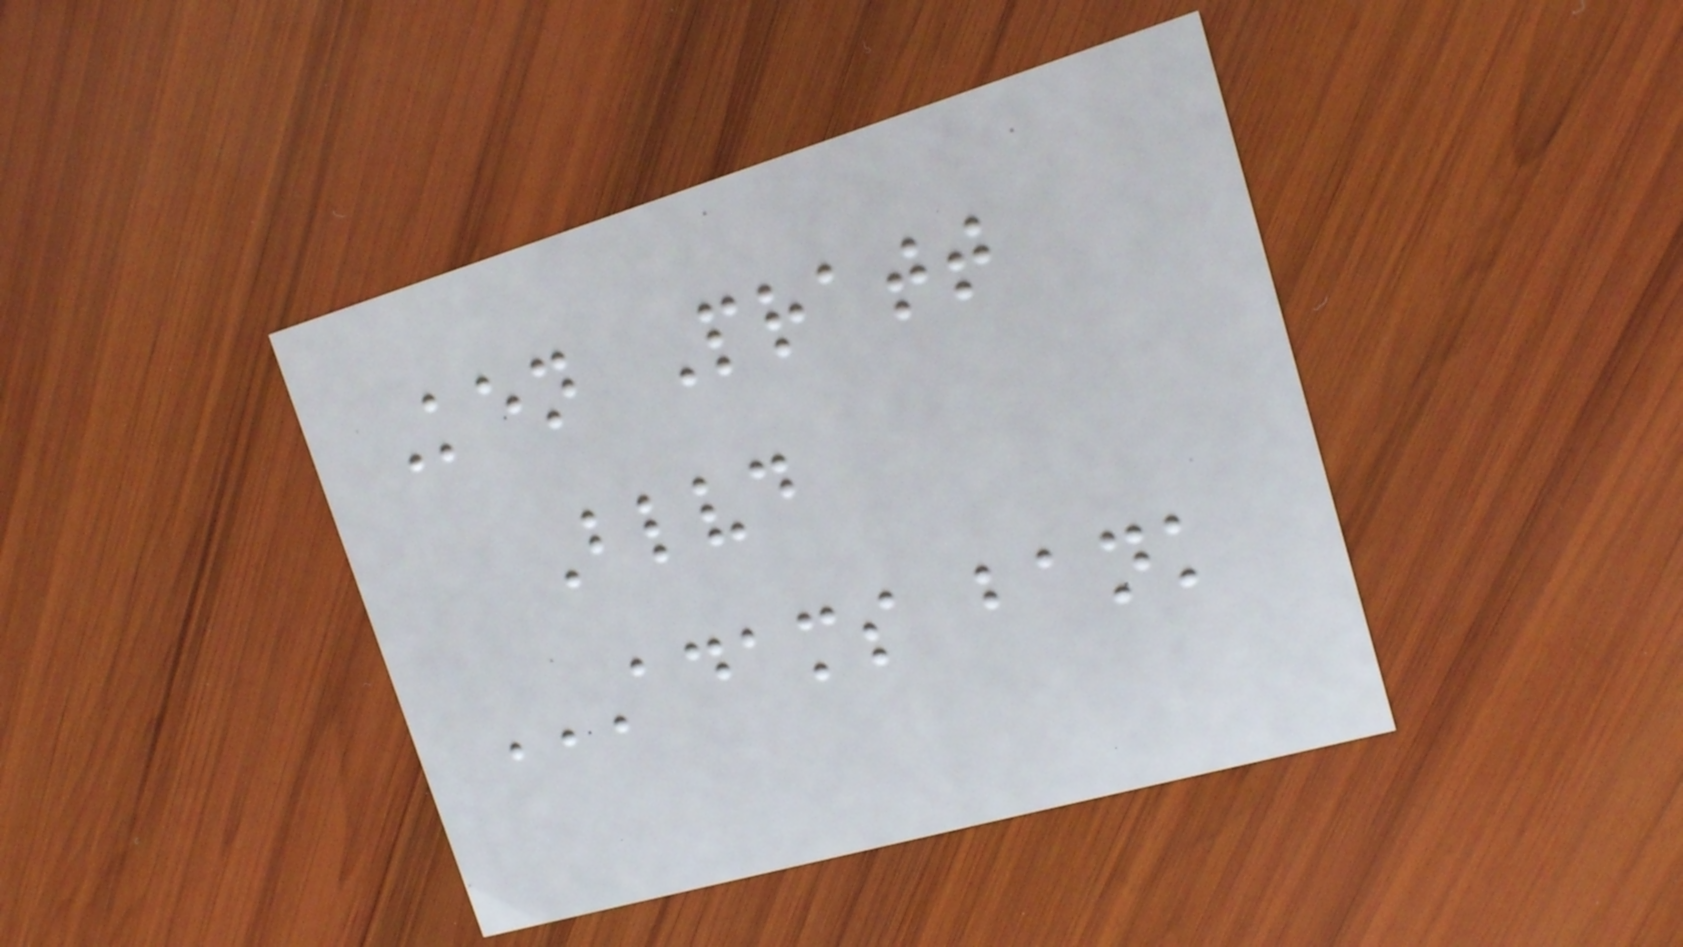Ken Pratt
Blvd
ADAMS BANK
